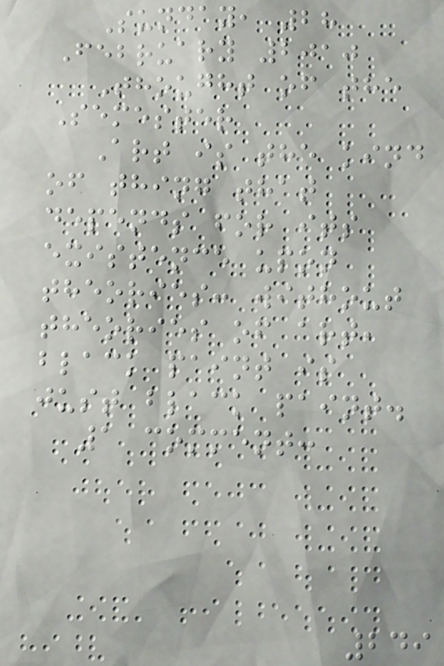Sunday, 28
February 2010
Thought of the
Semester
Art is the kind
of thing that
depends for its
existence upon
theories: without
theories of art,
black paint is
just black paint.
1 comment:
249
